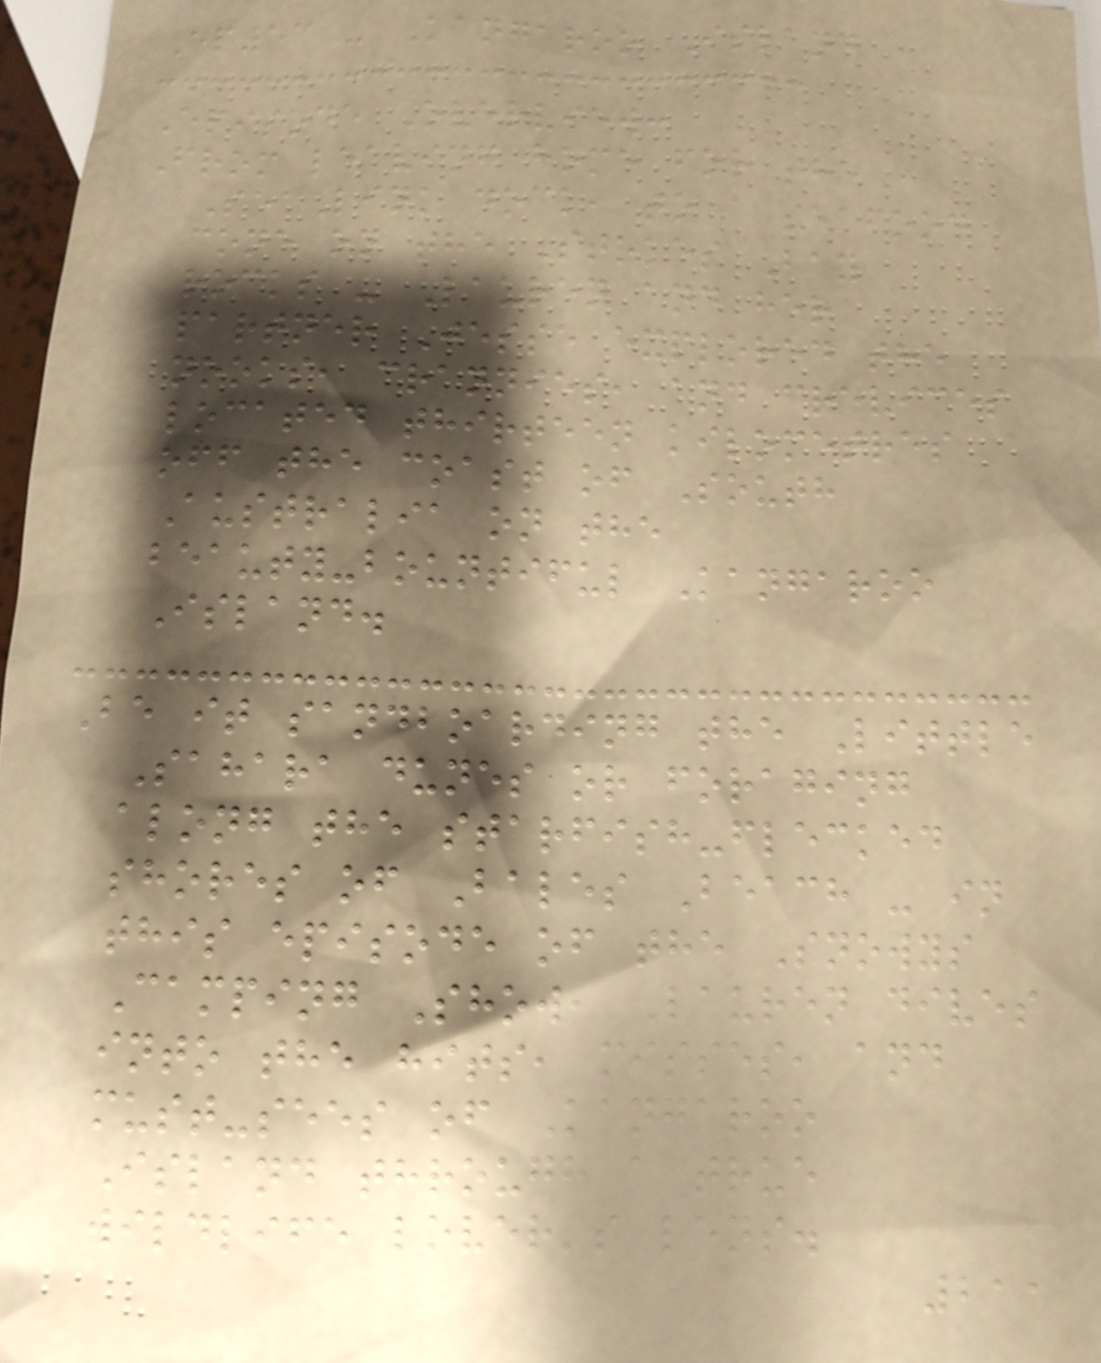Ep53 - Kangaroo Island
Episode Overview:
From leaving home for the
SeaLink dock, to a seafood
cone on the Stokes Bay
rocks - Lauren and her
partner Jesse explored the
nooks, crannies, and crevices
located thirteen kilometres
off the coast of South
Australia on the
beauty-bountiful Kangaroo
Island.
Be it sandboarding the Little
Sahara dunes or foraging
along the starfish-flecked
shores of Bales Beach - in
this episode of the Snowys
Camping Show, Lauren dives
into the hits, misses, and
must-sees of Kangaroo
Island through a true
wildlife lover's lens.
211
